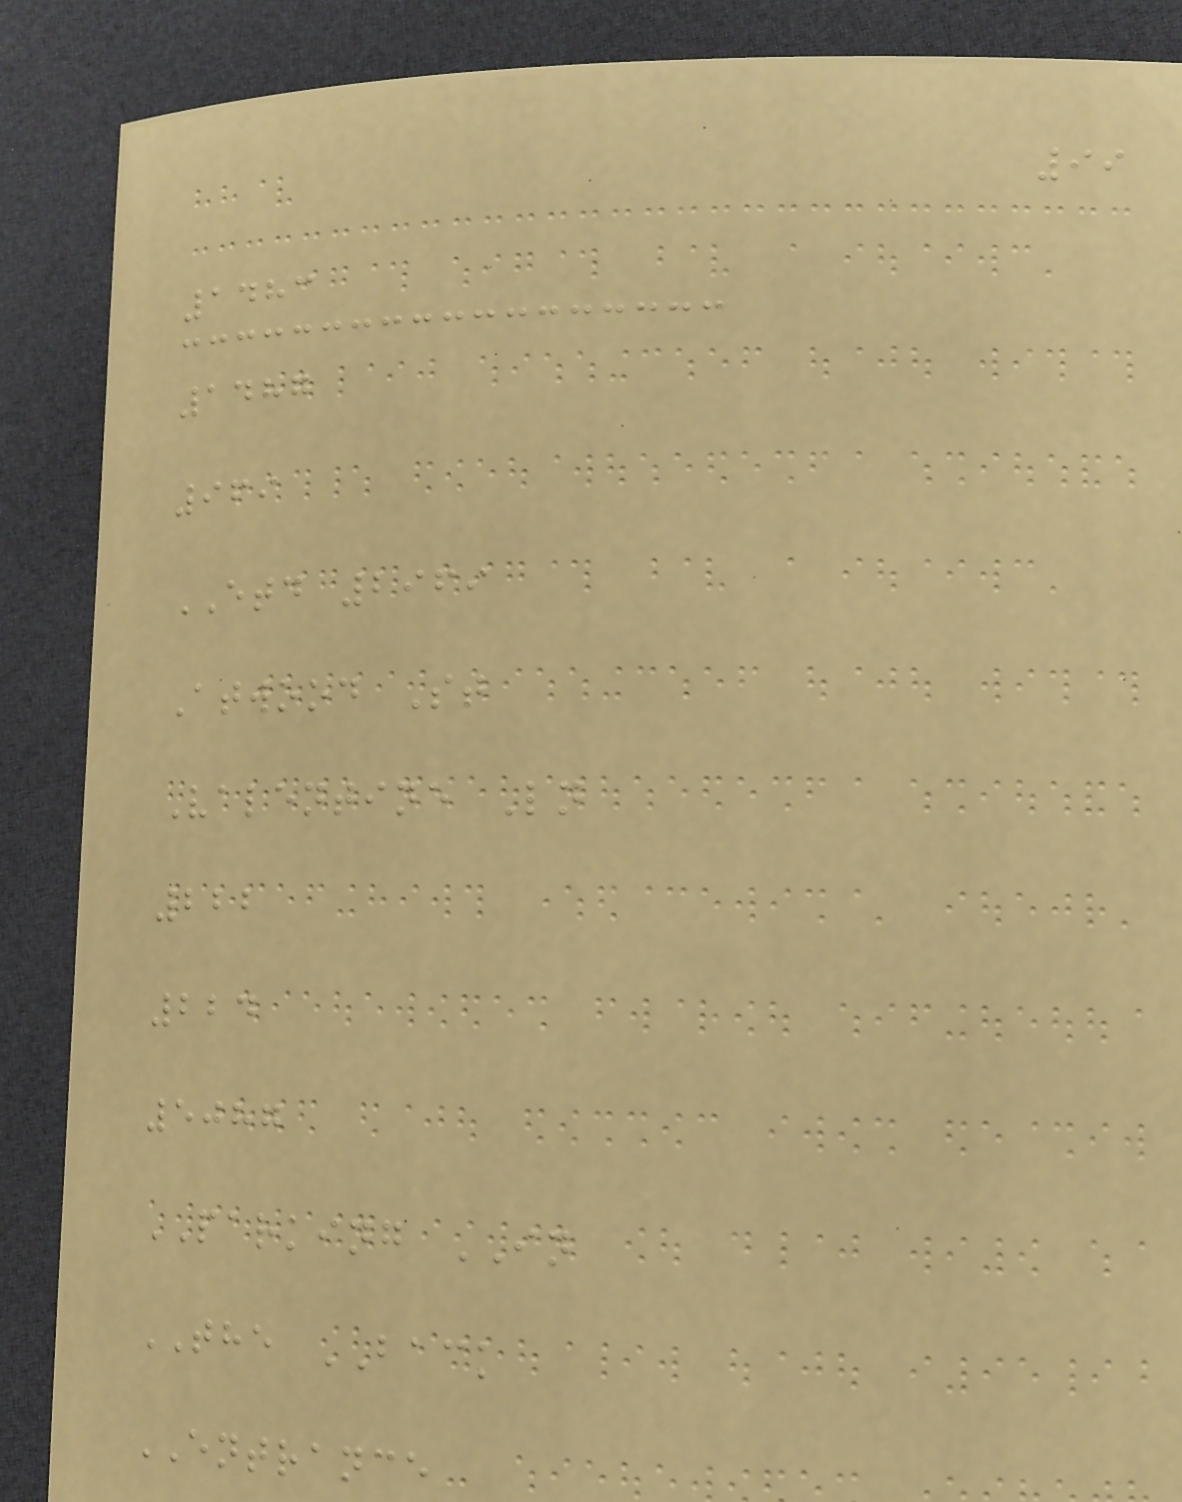99
1483
1487
969
ETD 2969
Atwood St
Valentine Ln
222
224
5087
PARKING IN
THE BACK
ENTRANCE
